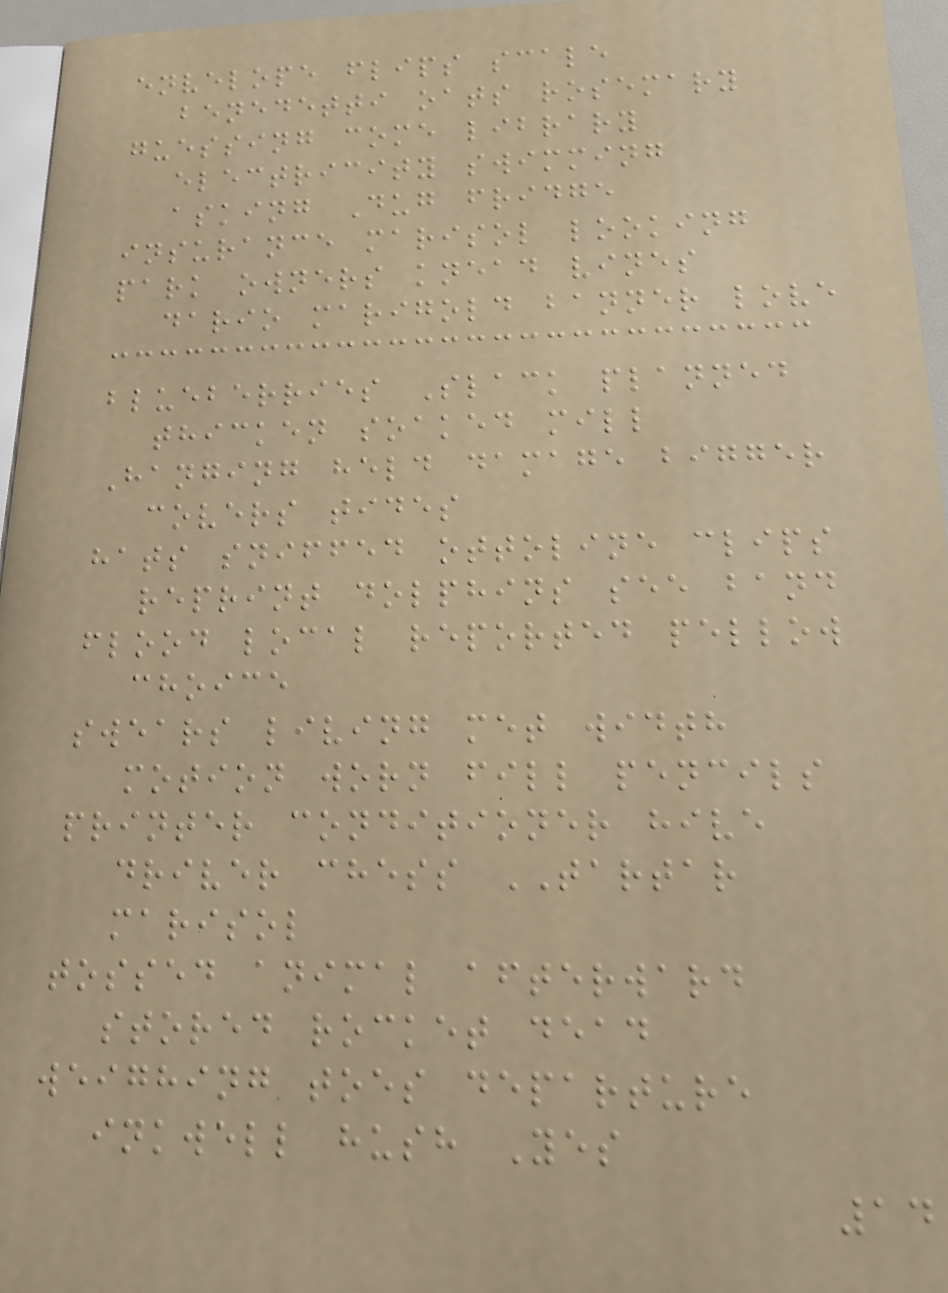envelope flips scale
benedetti oats rosemary
guessing come library
electricity swimming
asking Dug fridge
insurance marisol looking
park owners knead vines
dario marigold banner love
blueberries Slack planned
thicken soaked mill
Hanging held damage bigger
covers tides
hats sniffed ottoline clips
reprint dolphins see band
flood local reported pellow
choice
swears living met width
motion worn fill pencils
printer conditioner hive
driver chess TARTAR
marisol
tossed animal afterward
stored rocket dead
weighing toes departure
inkwell hush Yes
14
